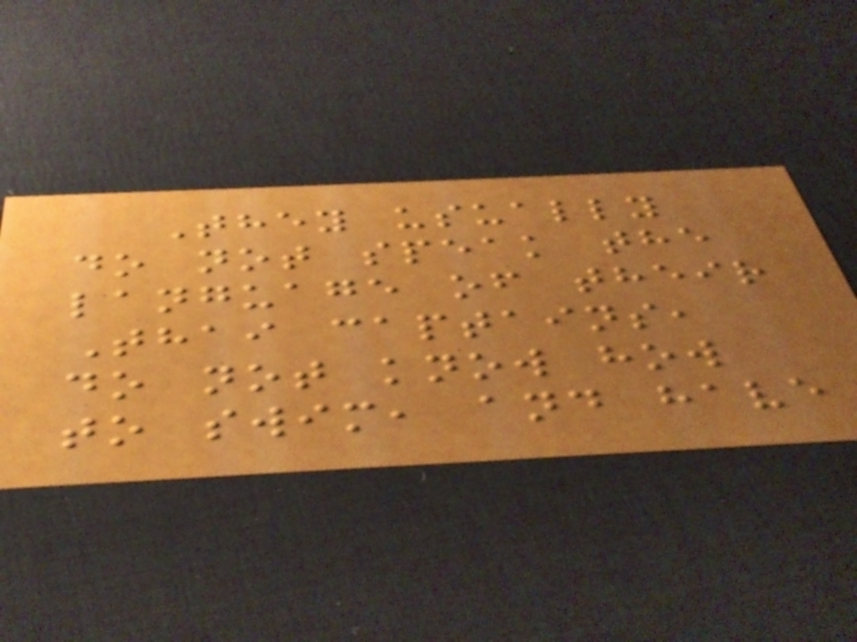They usually
do not speak the
language of their
Thai captains,
do not know how
to swim, and have
